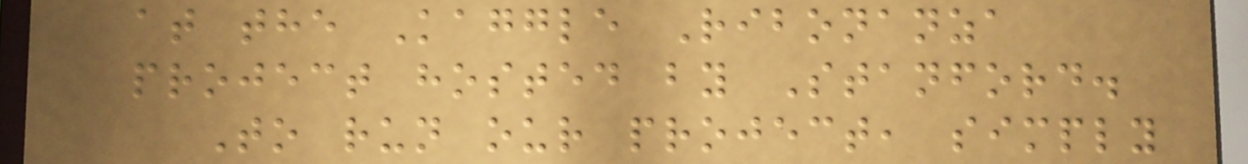at the Kaggle Ribonanza
project hosted by Stanford.
To run our project, simply
